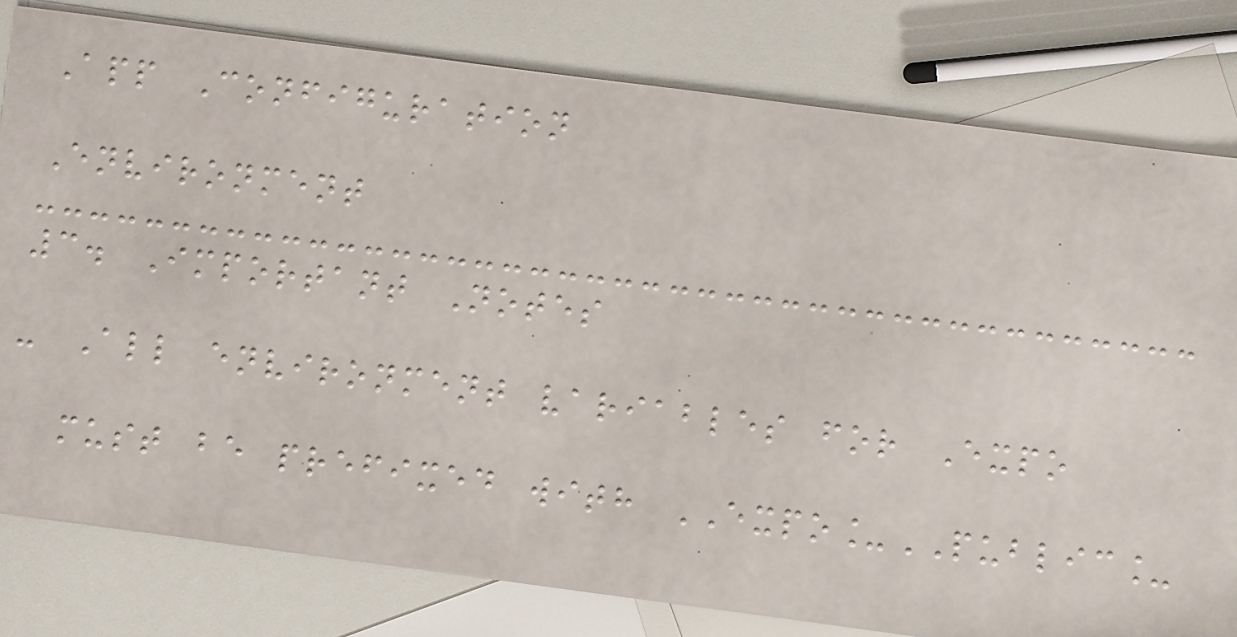App Configuration
Environment
3. Important Notes
- All environment variables for Expo
must be prefixed with EXPO_PUBLIC_
